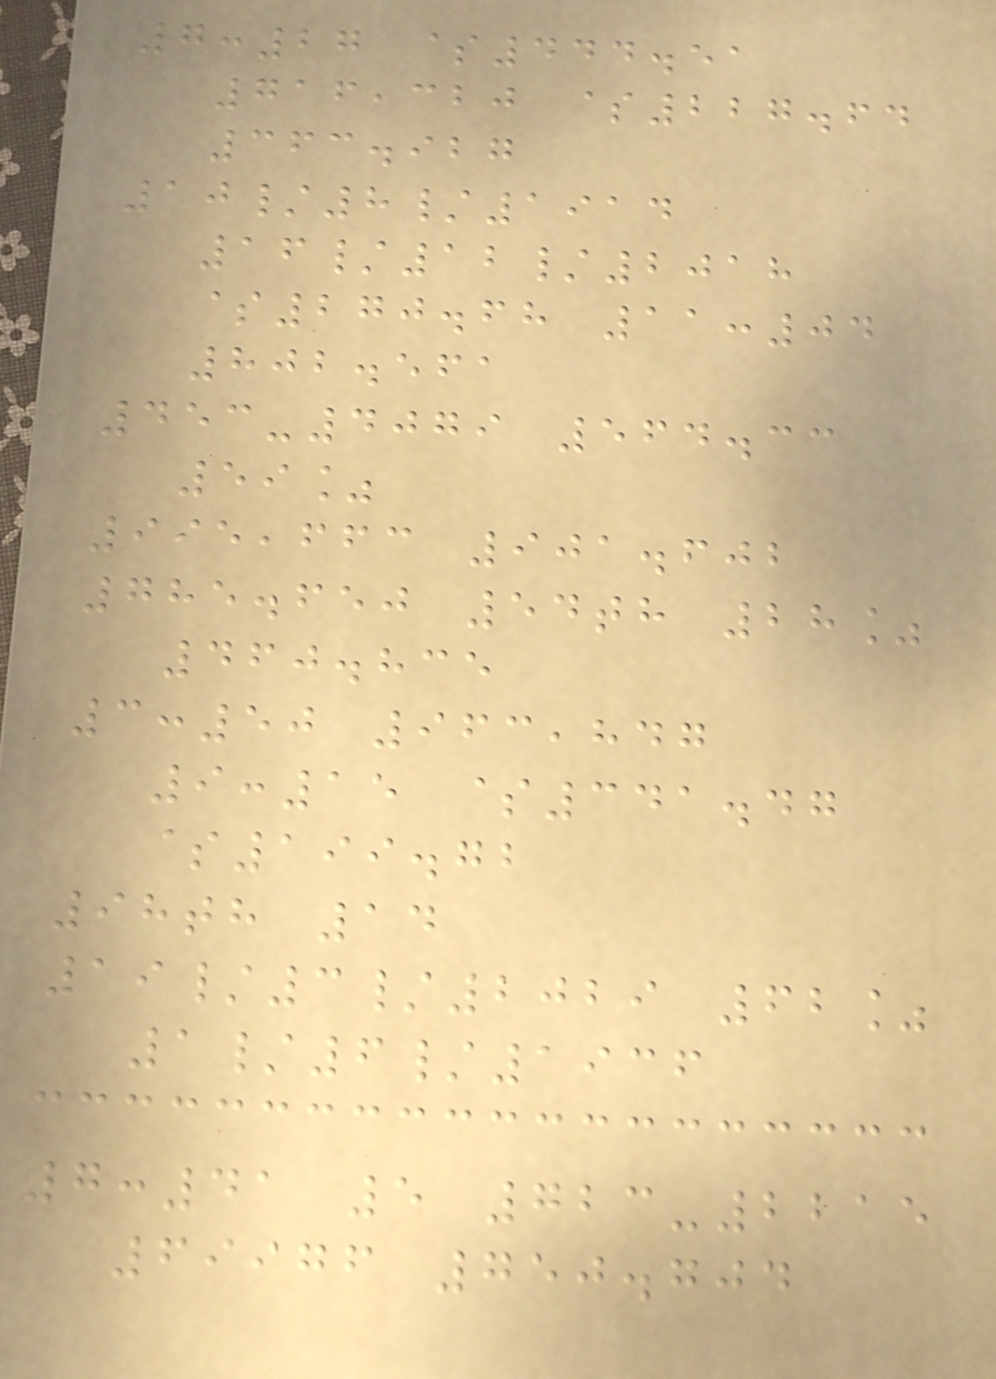7:27 $444.51
716,320 $227.64
363.927
10/8/1914
16/12/2018
$270.68 11:04
802.561
453-4079 564.33
59%
995,663 901.602
785.650 54th 28%
460.835
3:50 963,847
9:15 $341.47
$199.72
98th 14
19/3/2029 62%
1/6/1936
7:41 5 723-2215
69976 750.704
